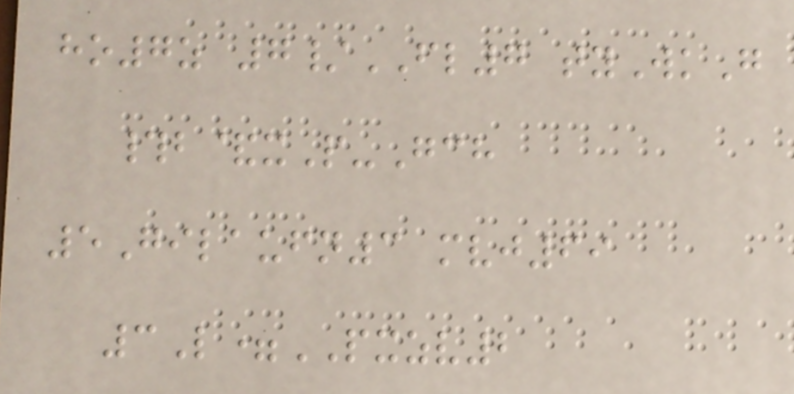ho7z 7/FL7 tyWkG
#b&xP-Gch
5Gilaufn3 mvj69
3L=PXZV2
